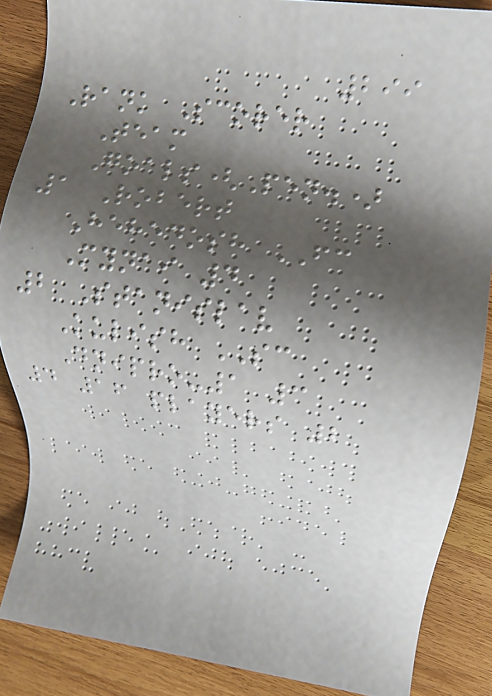299
Rank Scorer
Team
Goals(Pen.)
1 Robert
Hehedosh FC
Mynai 4
2 Stanislav
Kulish SC
Dnipro-1 3
4 16 players 2
